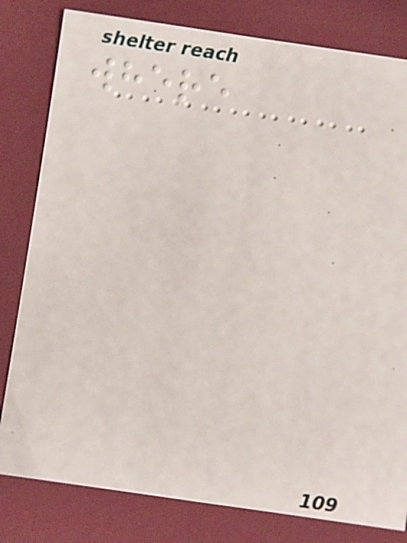where
